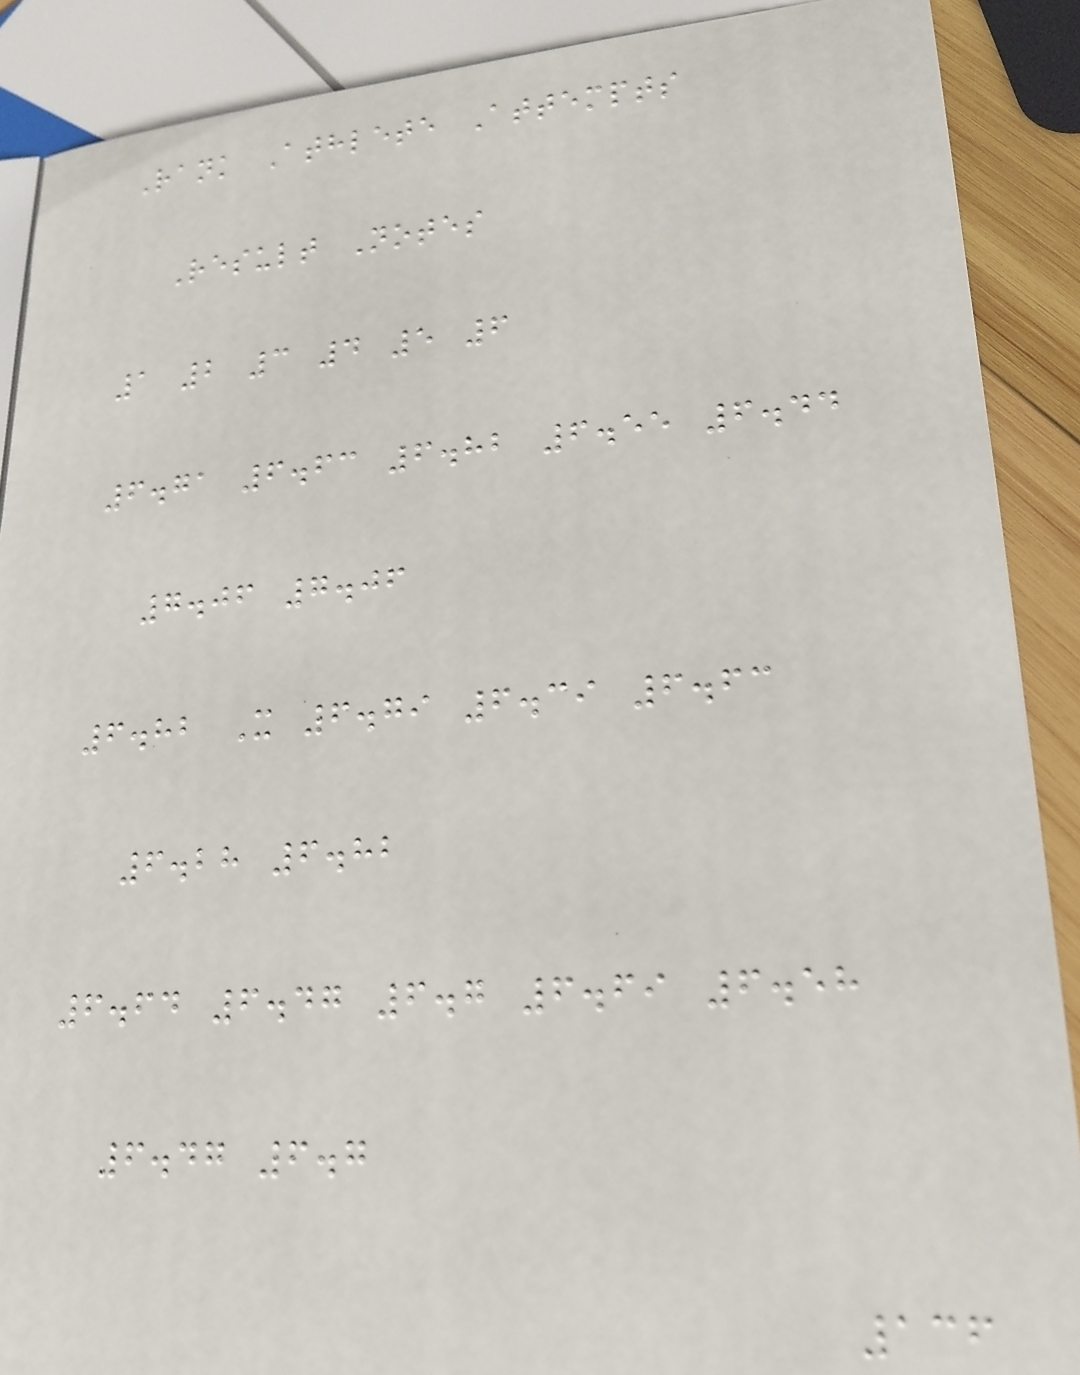Rank Athlete Attempts
Result Notes
1 2 3 4 5 6
6.71 6.63 6.82 6.55 6.44
7.06 7.06
6.82 X 6.79 6.39 6.63
6.28 6.82
6.64 6.47 6.7 6.69 6.58
6.47 6.7
136
